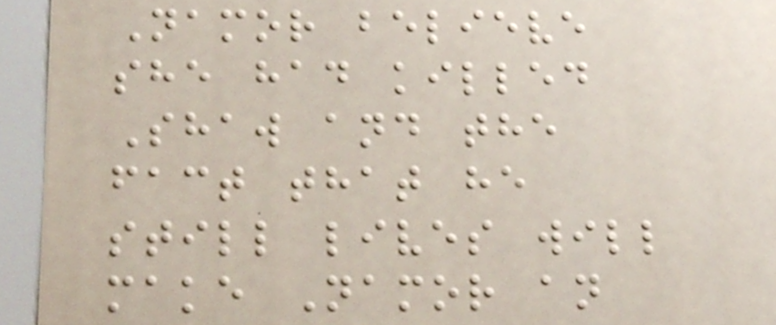Namor believe
she had killed
Shaw and the
fact that he
still lives will
make Namor an
